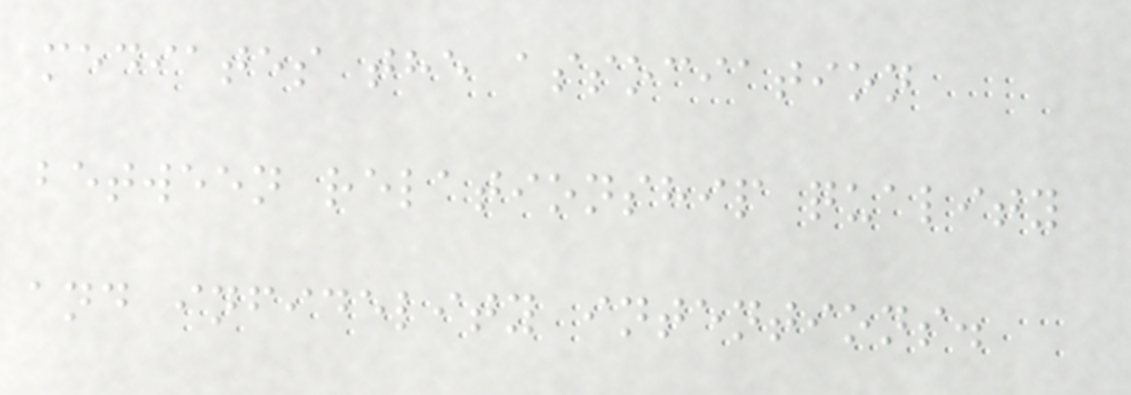mediates the association
between relationship quality
and infidelity intentions.
